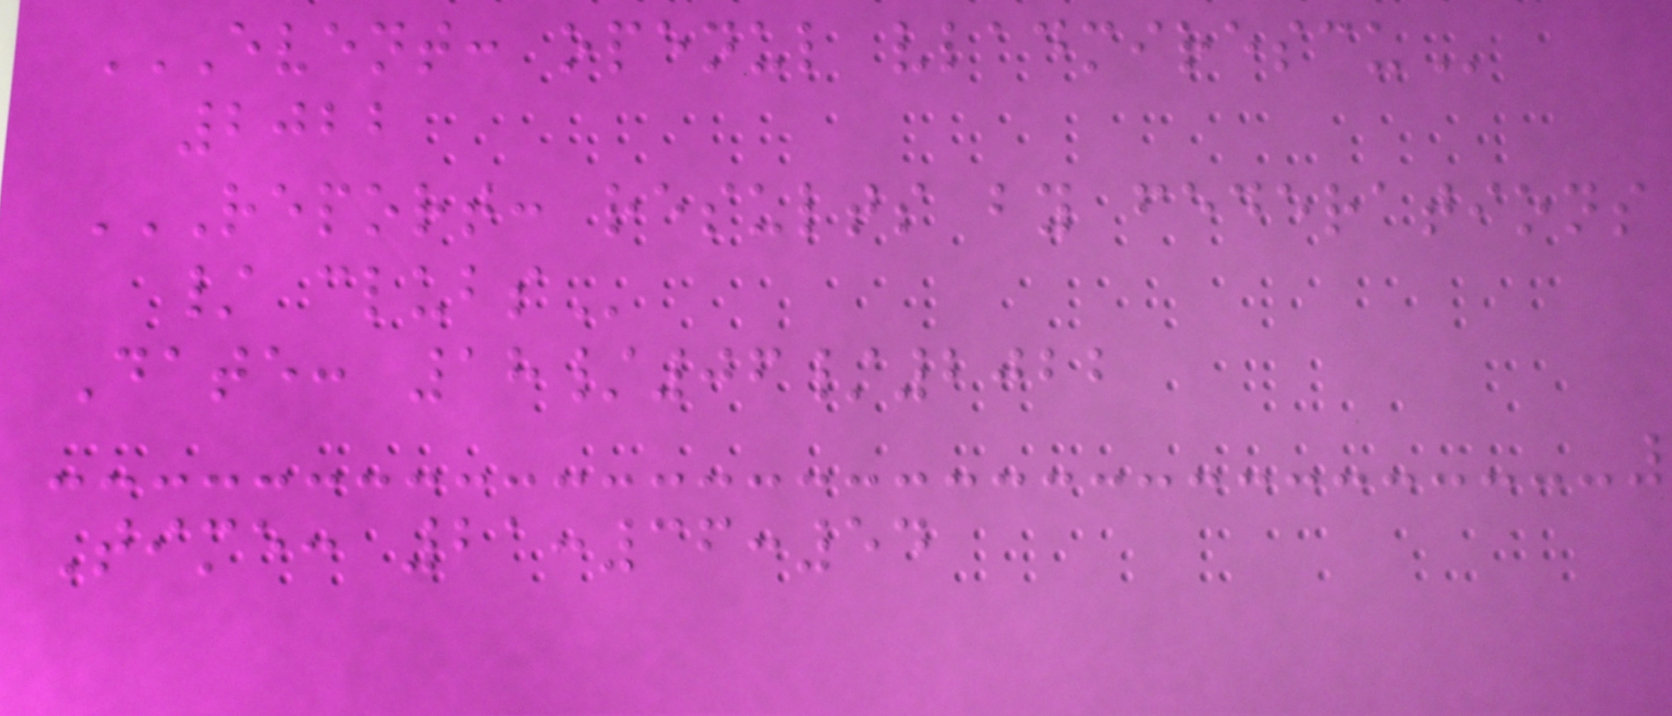EVENT: OPENUL VLADMIRESCU
2022
REPORT: RESULTS BY FEDERATIONS
/ CLUBS
Date: 18/06/2022
Time: 21:36:54
